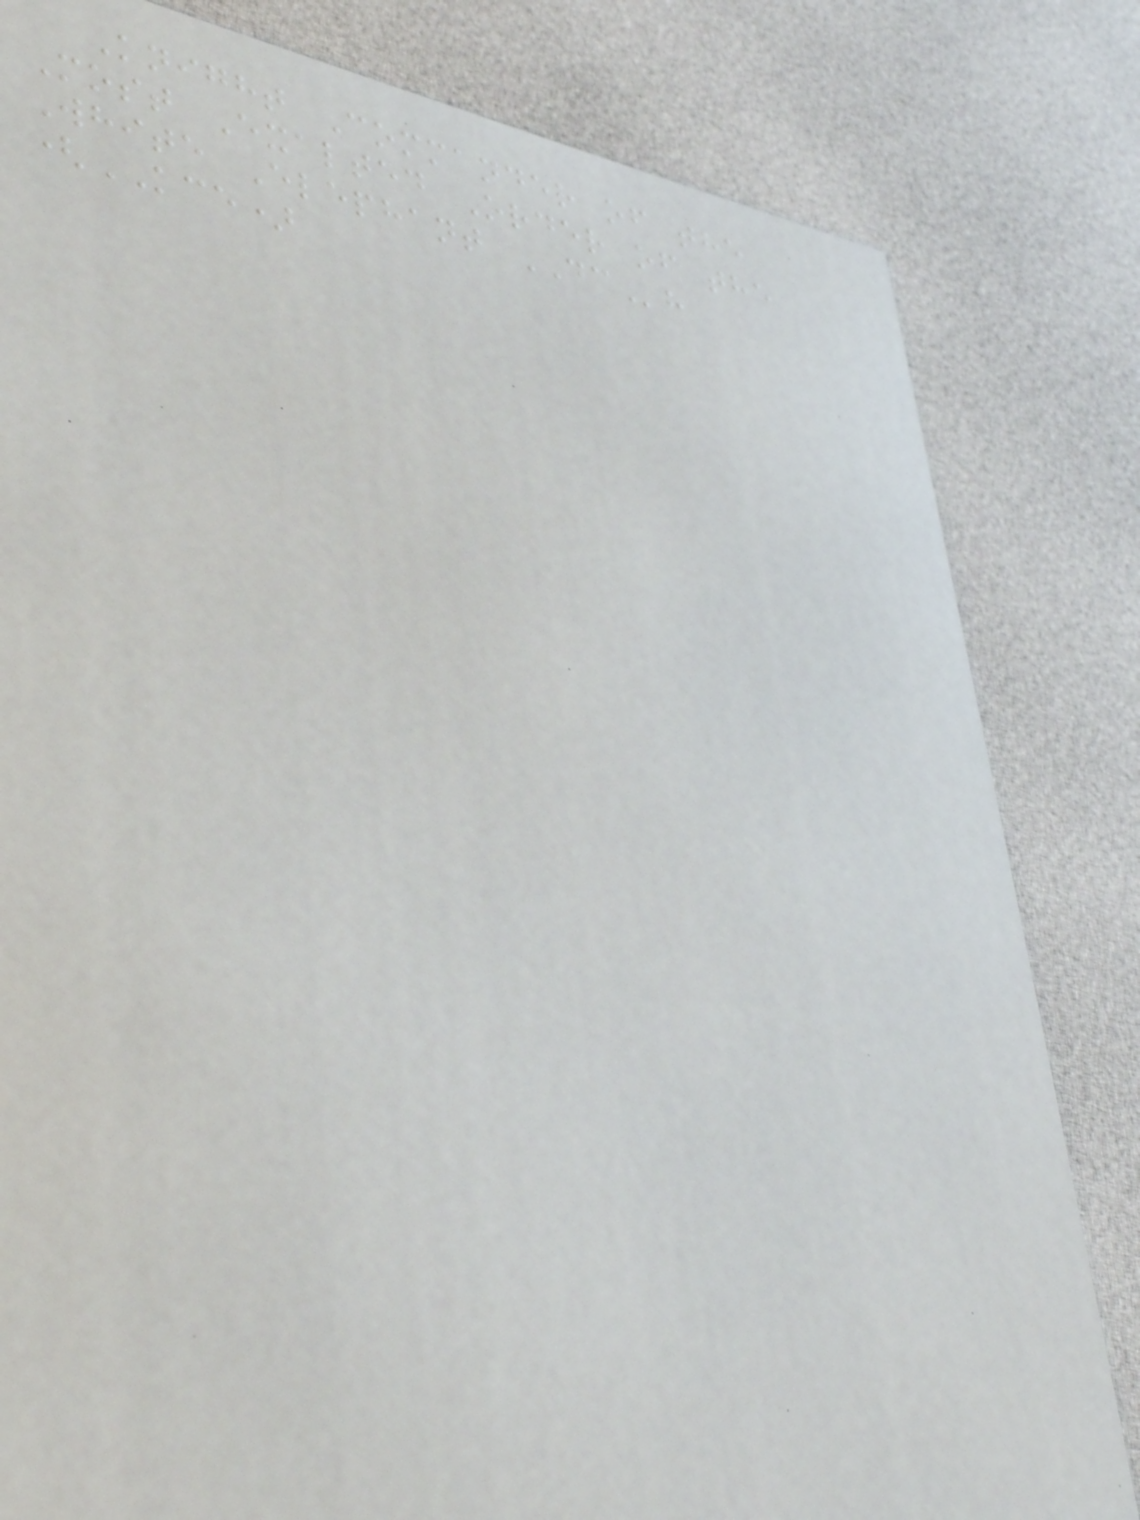Knight Commander of the
Most Exalted Order of the
White Elephant DCh
(KCE)
